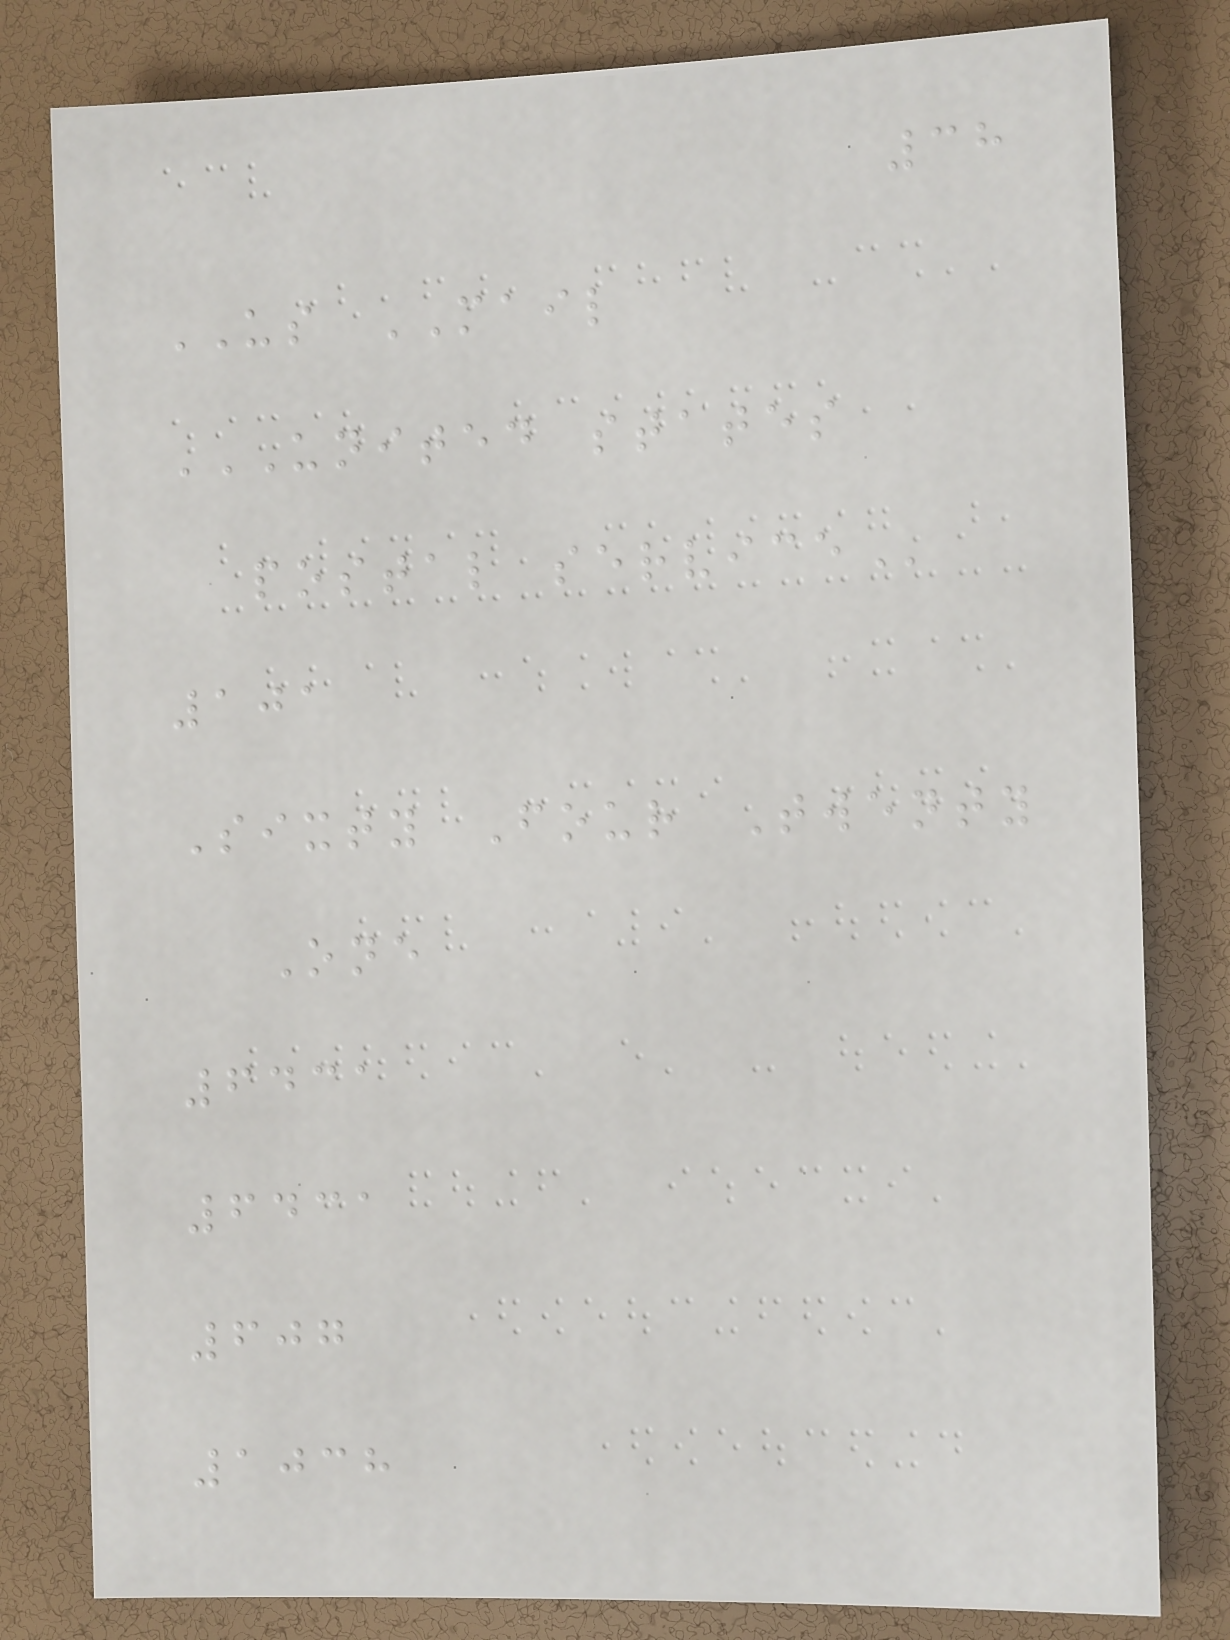38
US MAIL
UNITED STATES
POSTAL SERVICE
101
Sixty Four Twenty
One
6431
6431
607
1038
